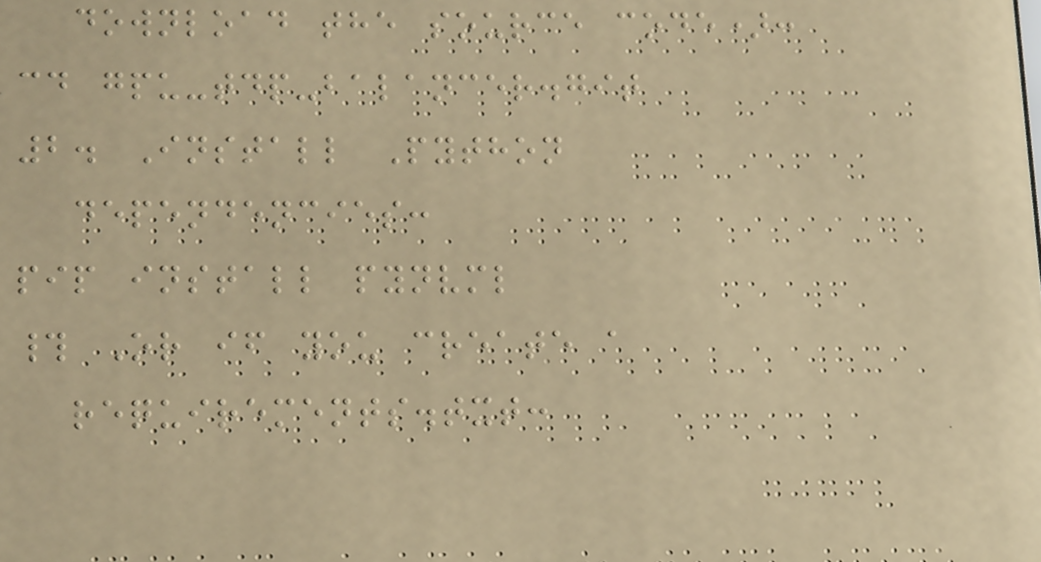download the source code):
cd gpu-tdp-balancer.git
2. Install Python
dependencies:
pip install pynvml
# Or if you create a
requirements.txt:
